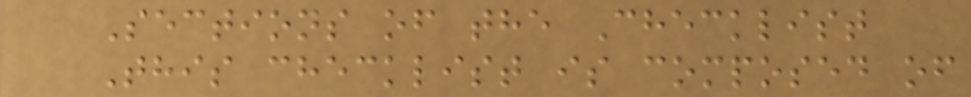Sections of the Checklist
This checklist is composed of
